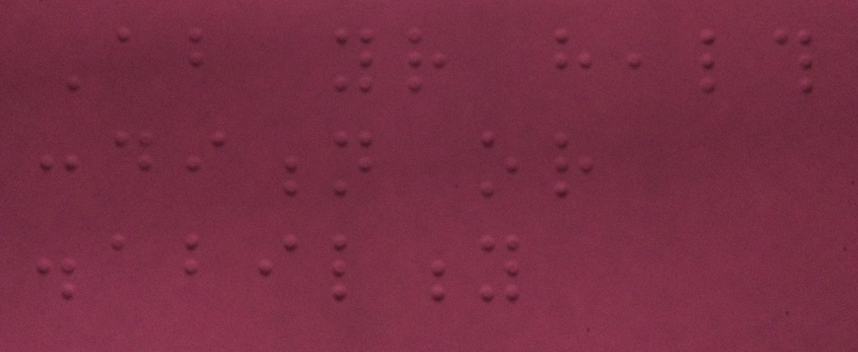About your health
condition or
disability
